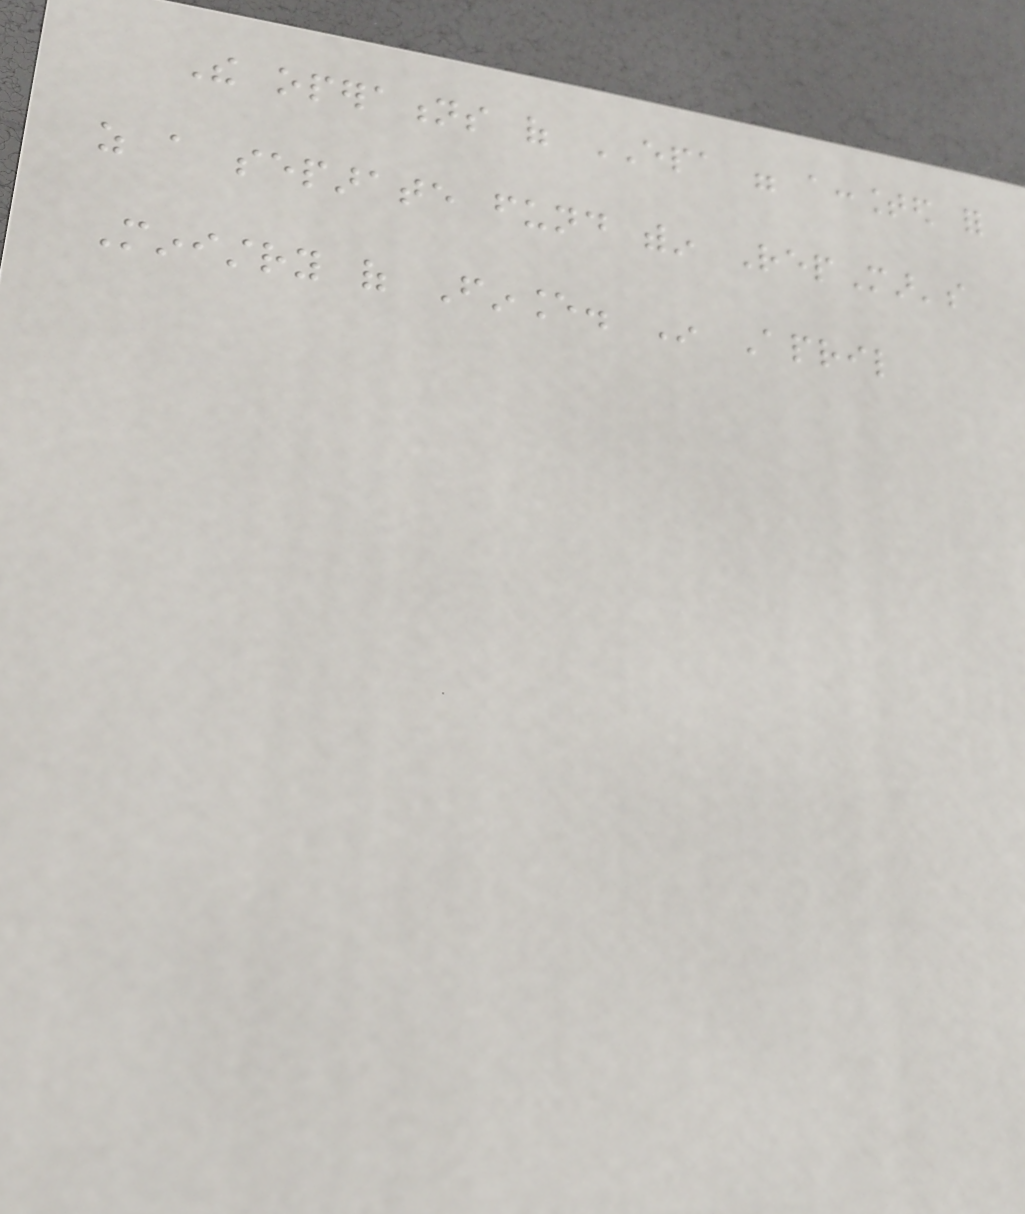The operations of EPA were accounted for
as a separate fund within RepMar's
Ministry of Finance. In April
